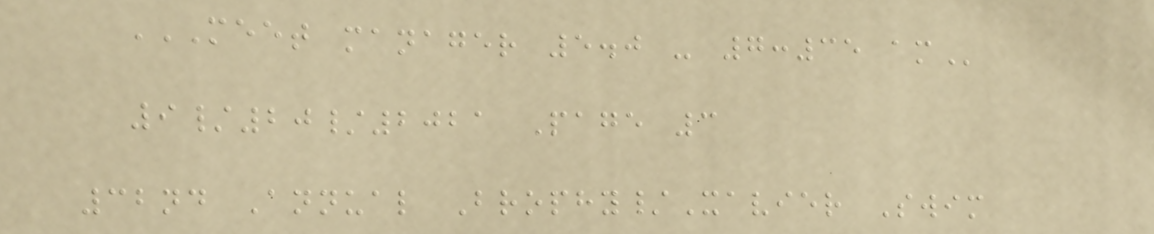MEET MANAGER 5.0 - 7:35 AM
9/20/2021 Page 3
32nd Annual Brophy/Xavier Swim
